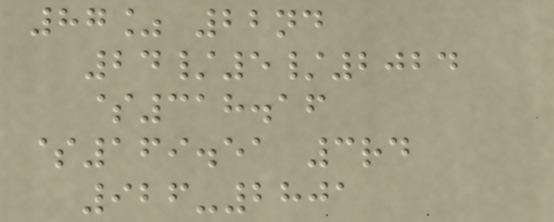87% 22nd
24/5/2024
$318.16
$169.51 3rd
926-2801
